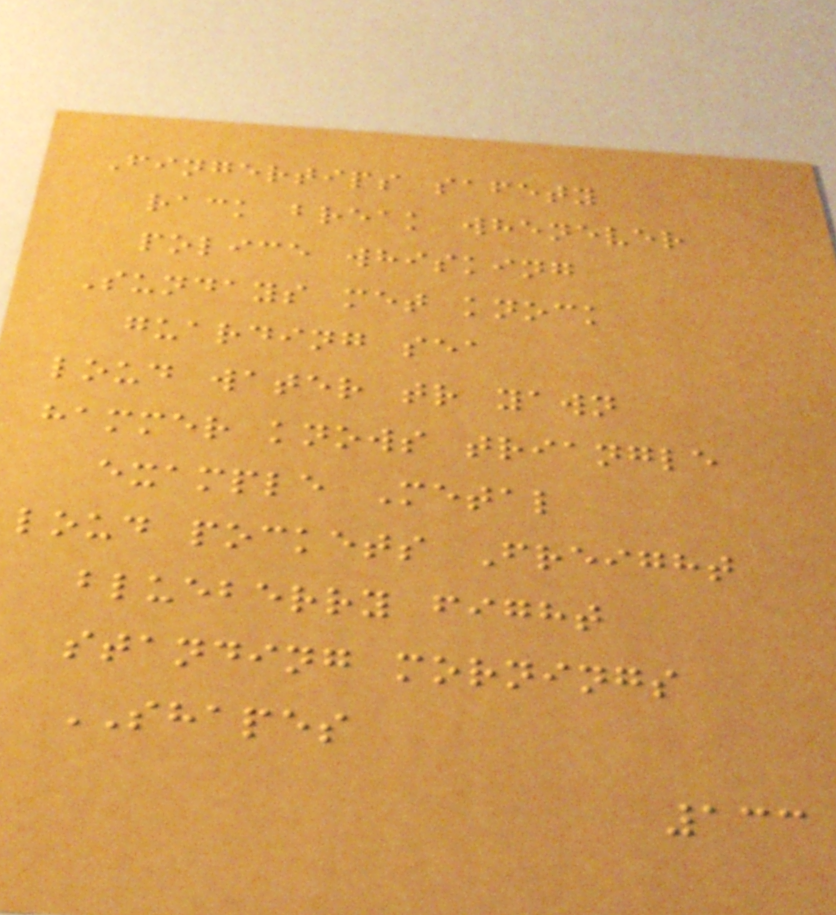Fingertips safety
rack break whenever
police whisking
Sundays met knock
guarding sea
loud water tr yawn
hammer knows triangle
example Metal
loud pockets Freight
blueberry fight
standing mornings
SHAPES
133
